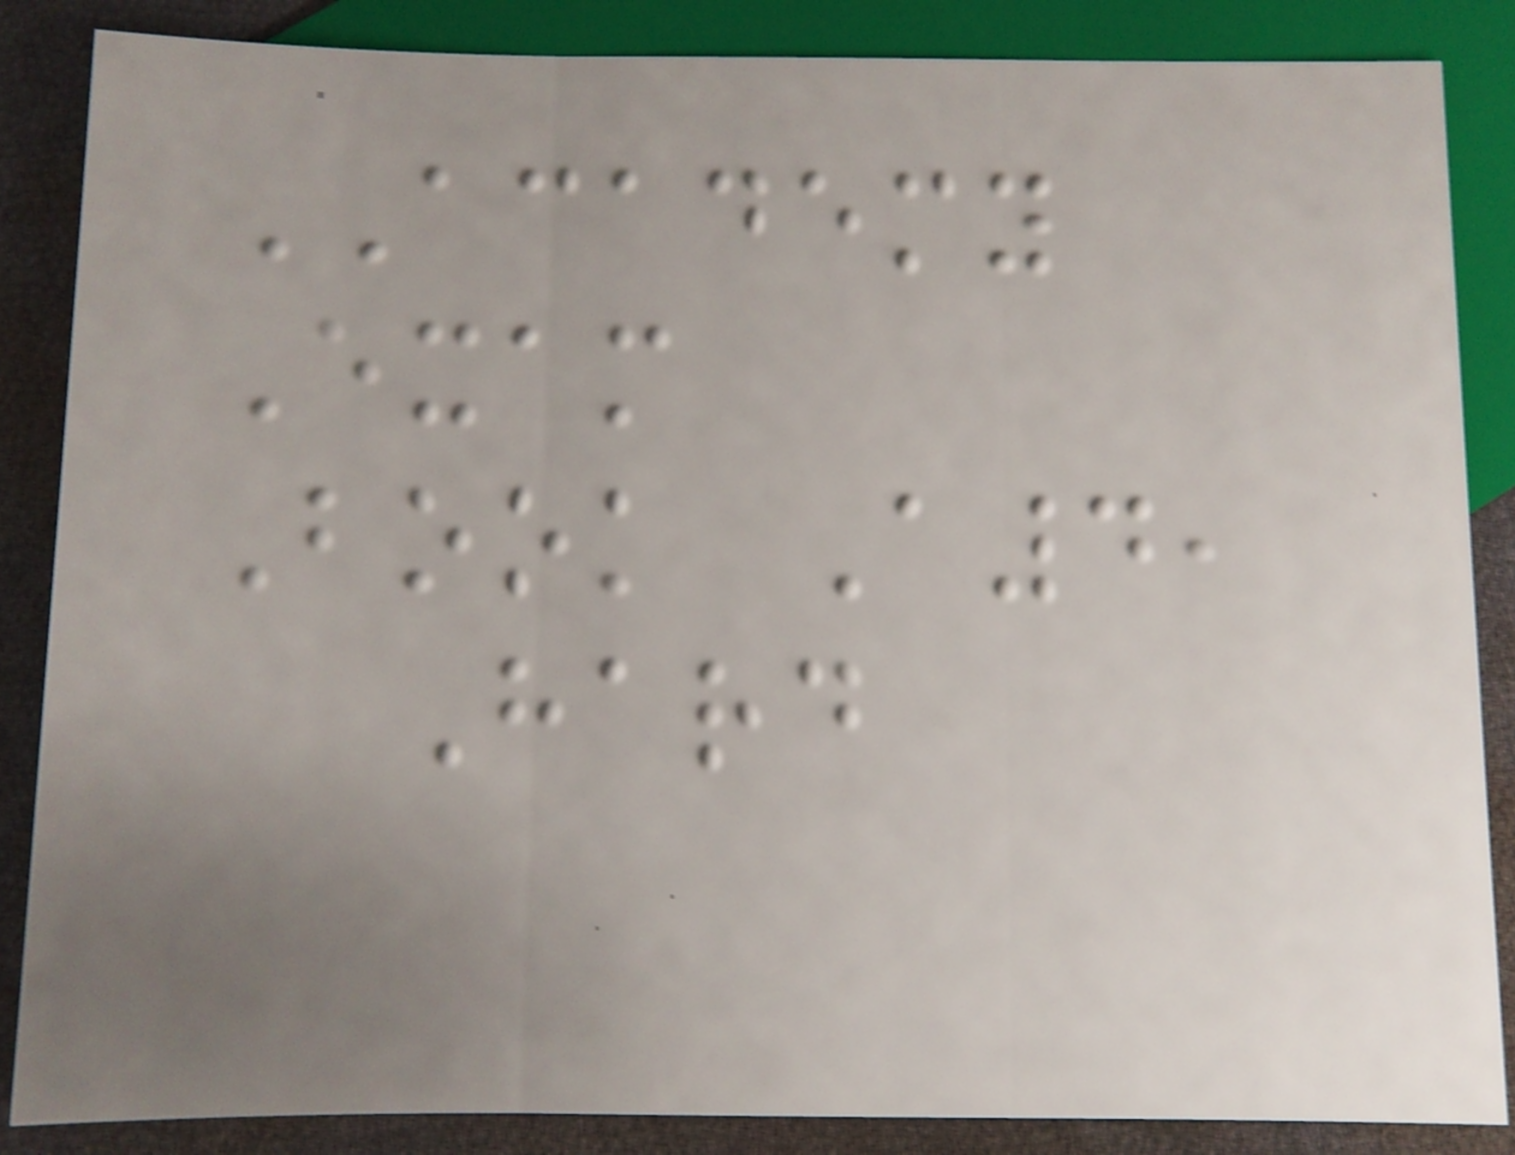ACADEMY
Exam
Book A4,
Hard
